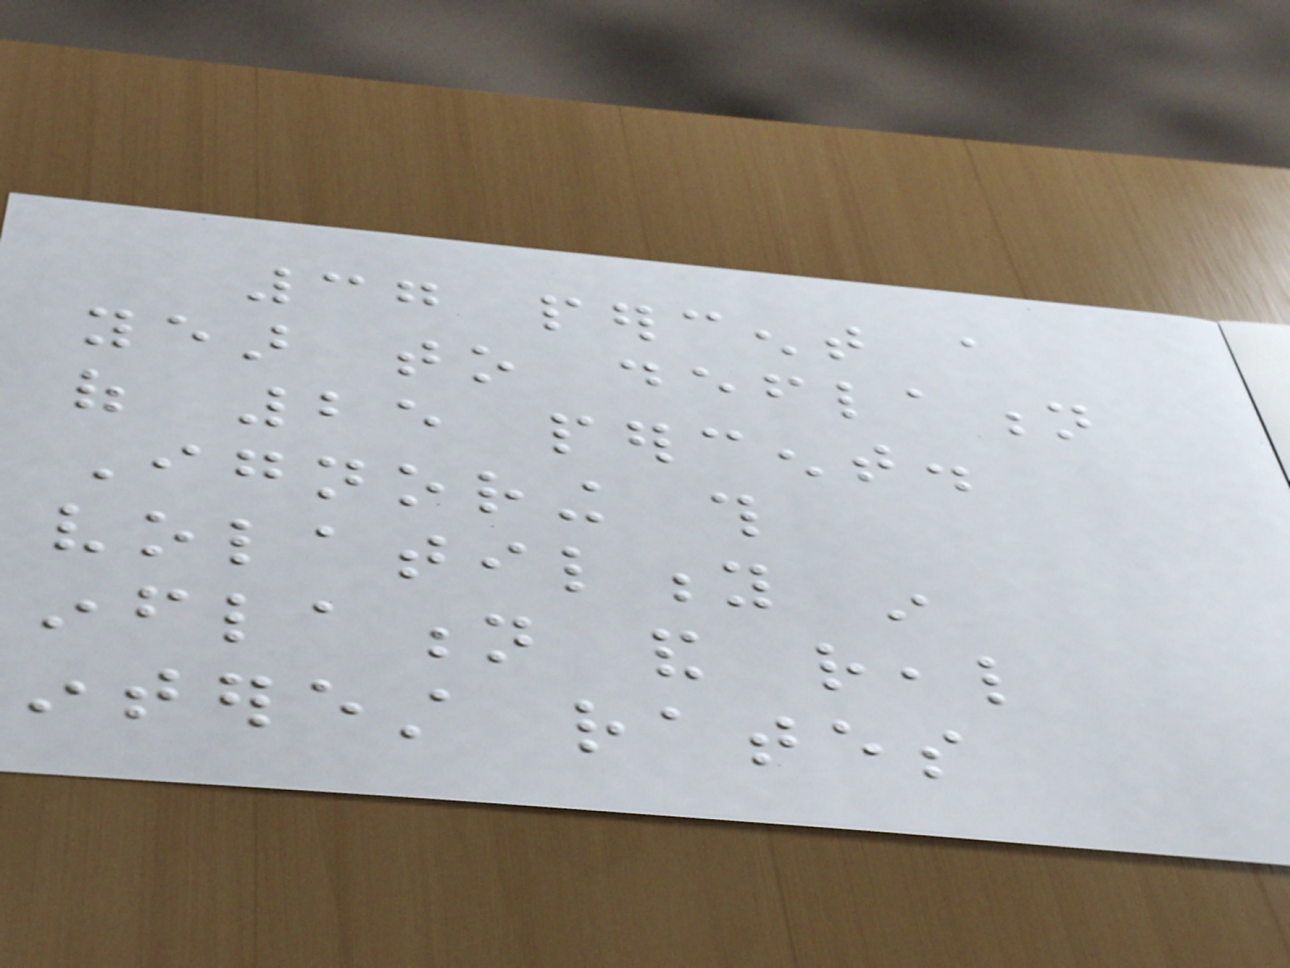37 percent a
year to deflation
of 25 percent.
Ignoring this
volatility in
inflation and real
interest rates
